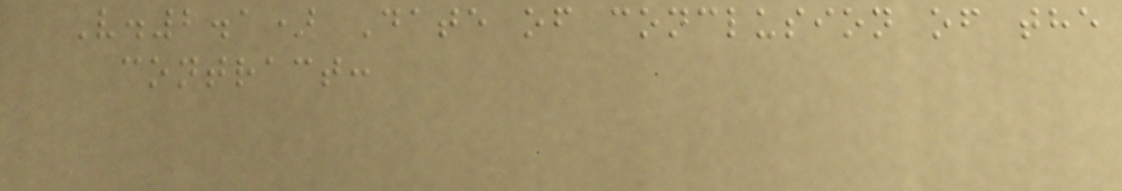V.2.1) Date of conclusion of the
contract:
